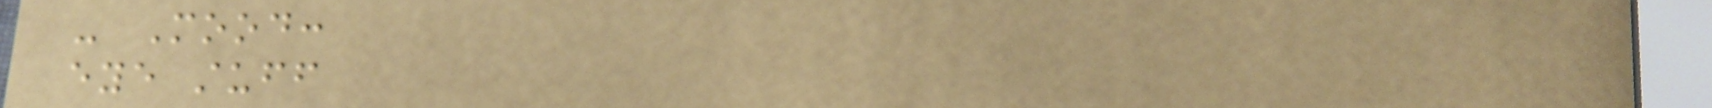- Mood:
eye stuff
